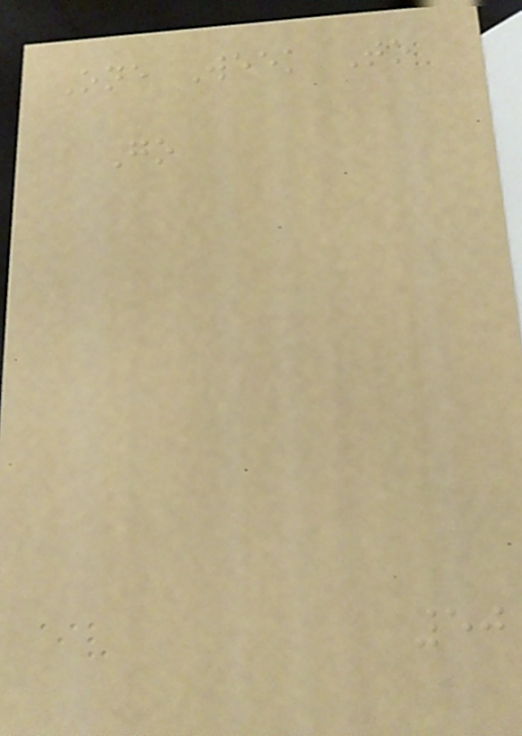One Week To
Go
50
